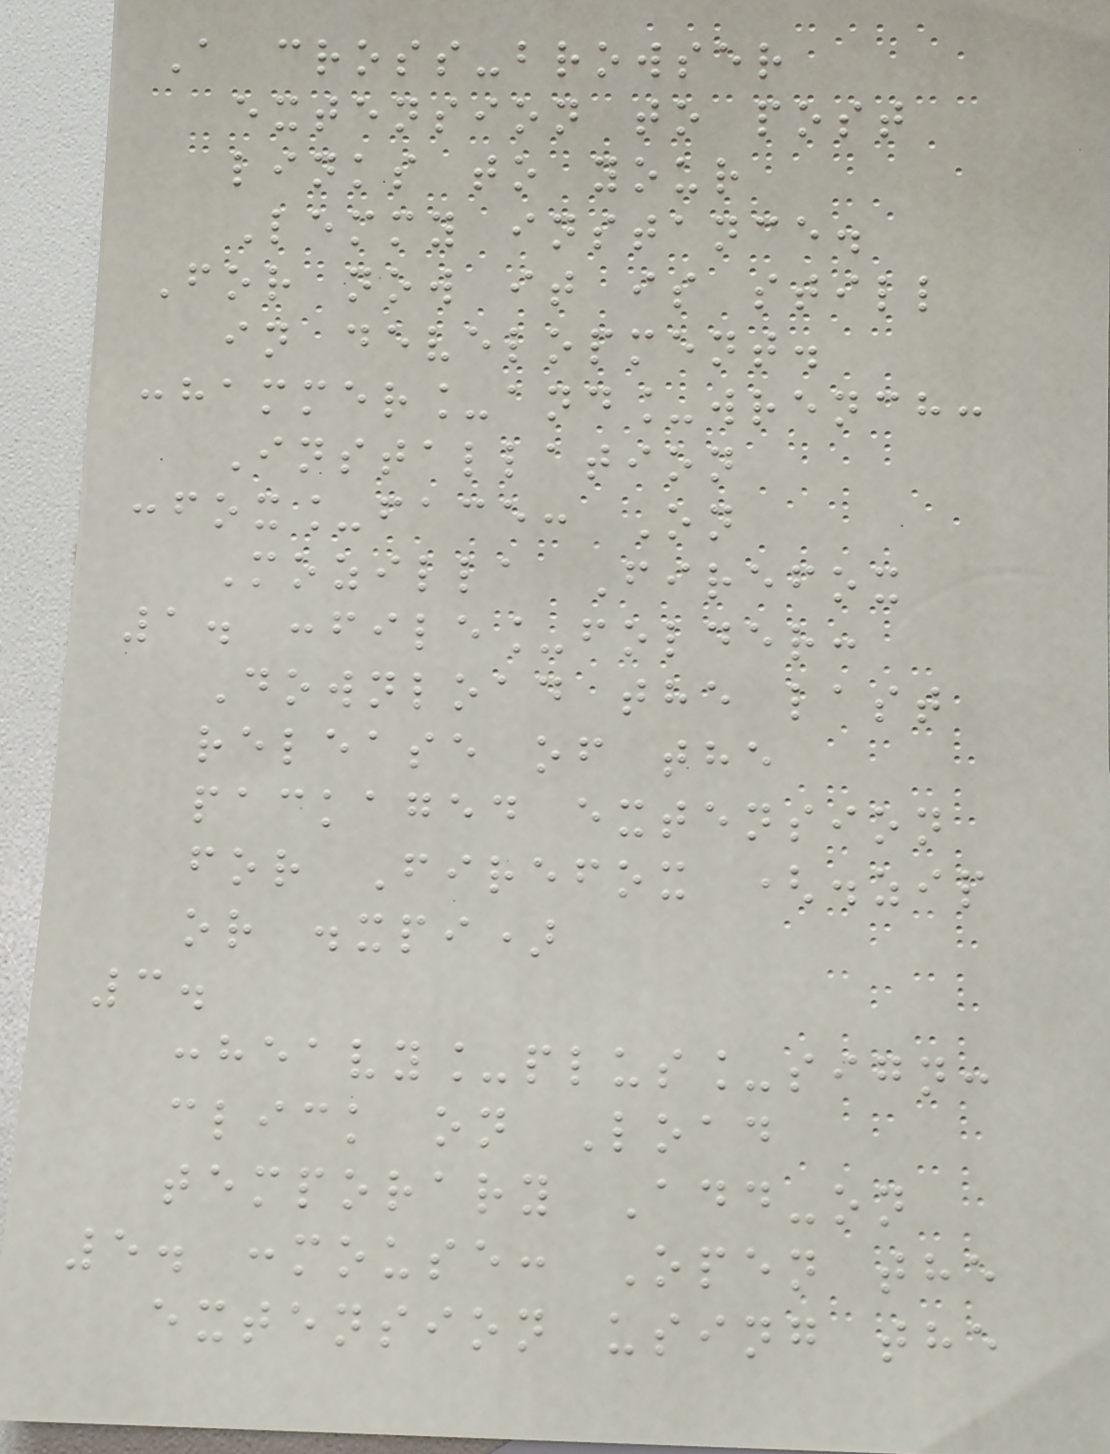A cross-browser
extension to post
links to your
Lemmy instance.
For now it is still
in development.
:hammer_and_wrench:
Installation
:fox_face: On
Mozilla Firefox
1. :file_folder:
Download the last
release of the
packaged extension
for Firefox (.zip
or .xpi)
3.
:heavy_plus_sign:
click on Load
temporary Add-on
5. :mouse: Open the
extension using the
